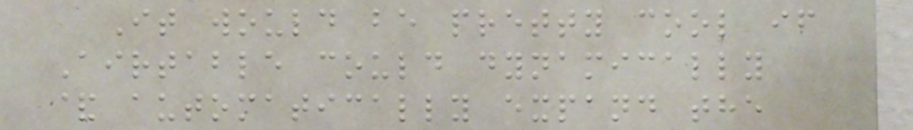It would be pretty cool if
Airtable could dynamically
& automatically expand the
